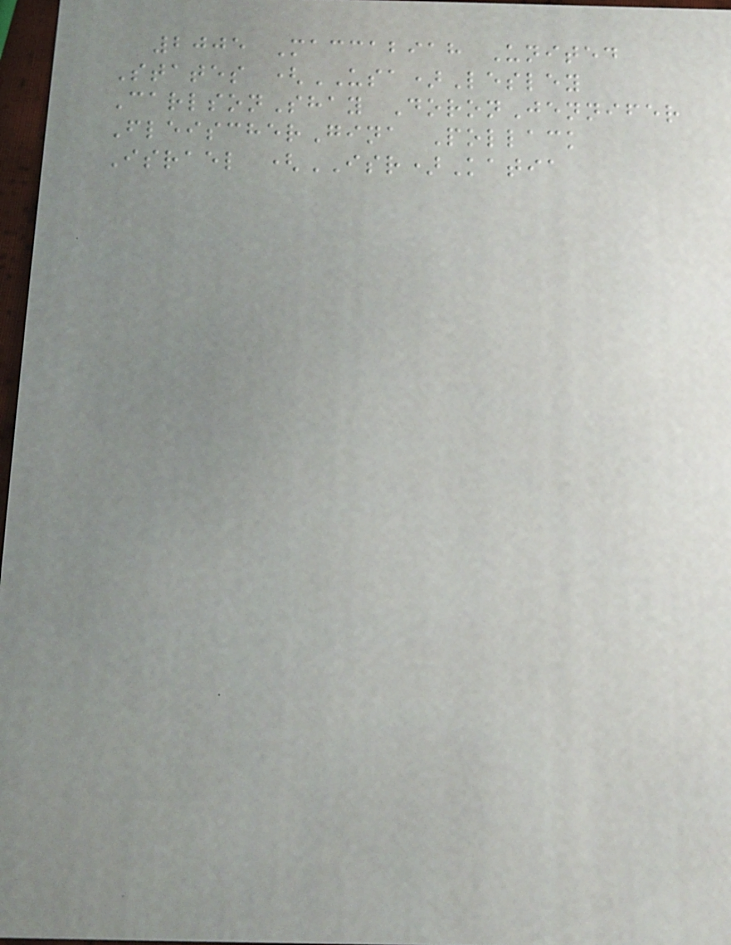2005 Maccabiah United
States (USA)Lesley
CarlsonShay DoronJennifer
FleischerGina Pollack
Israel (ISR)Katia
